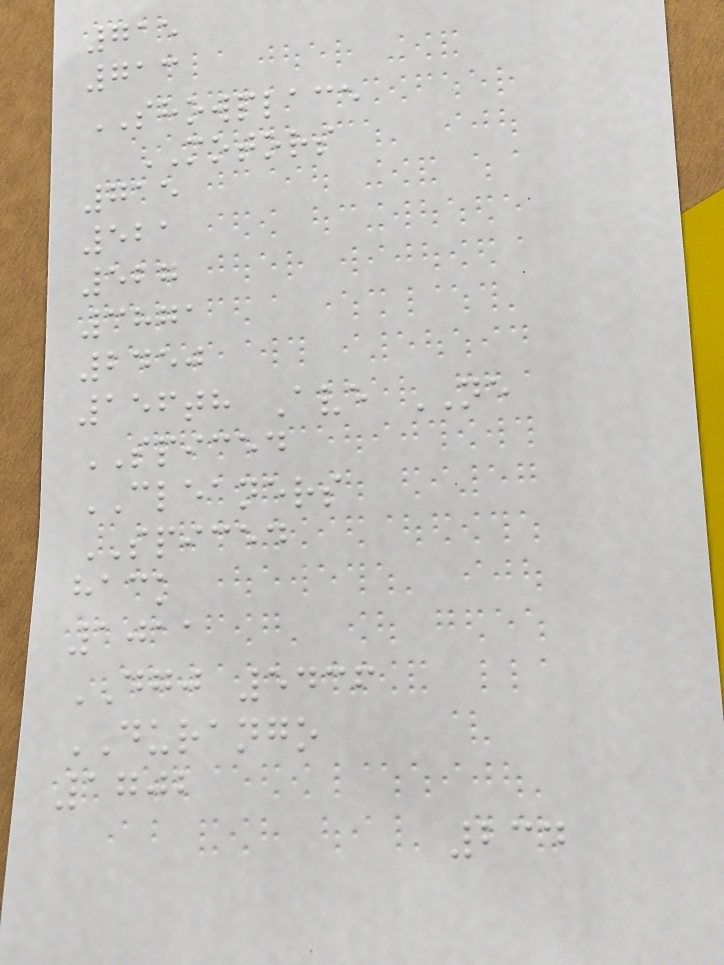715
713
SHOWPLACE
MOTORS
715
521
527
3871
2450
156th Ave NE
SPICED
CLEANERS
SPICED
hack
1011
DGJ 5436
DURANGO
1702
234
